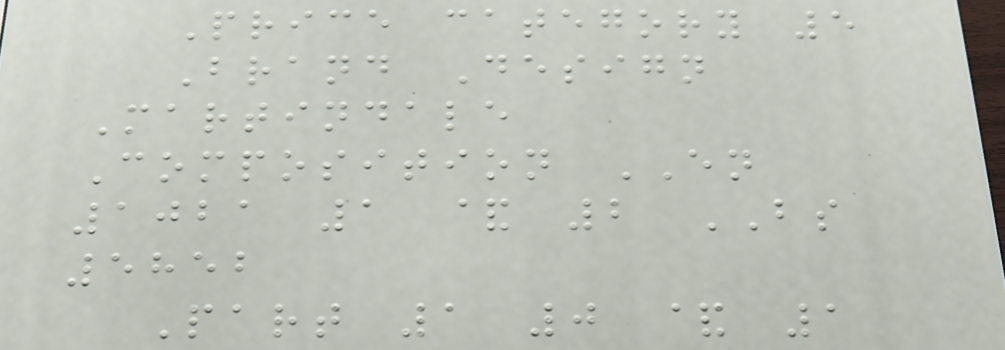Price category 5
Brand Design
Martindale
Composition EN
1021 1 & 2 BS
5852
Part 1 0 & 1
